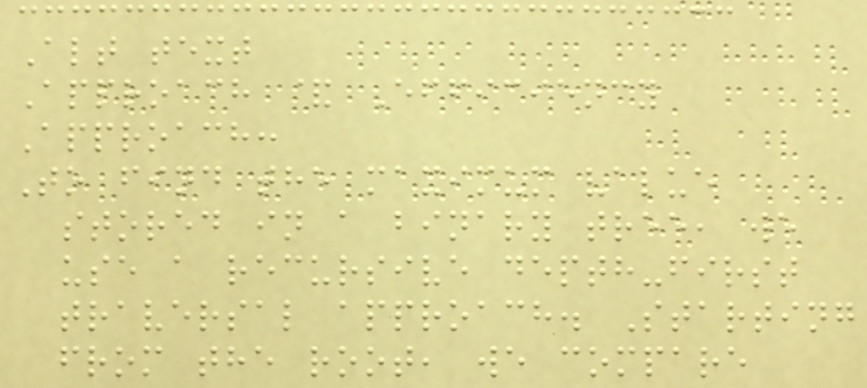Alt text
Approach & Efficiency
Approach:
To find the maximum value
stored in a binary tree, we
use a recursive depth-first
traversal approach. Starting
from the root, we compare
